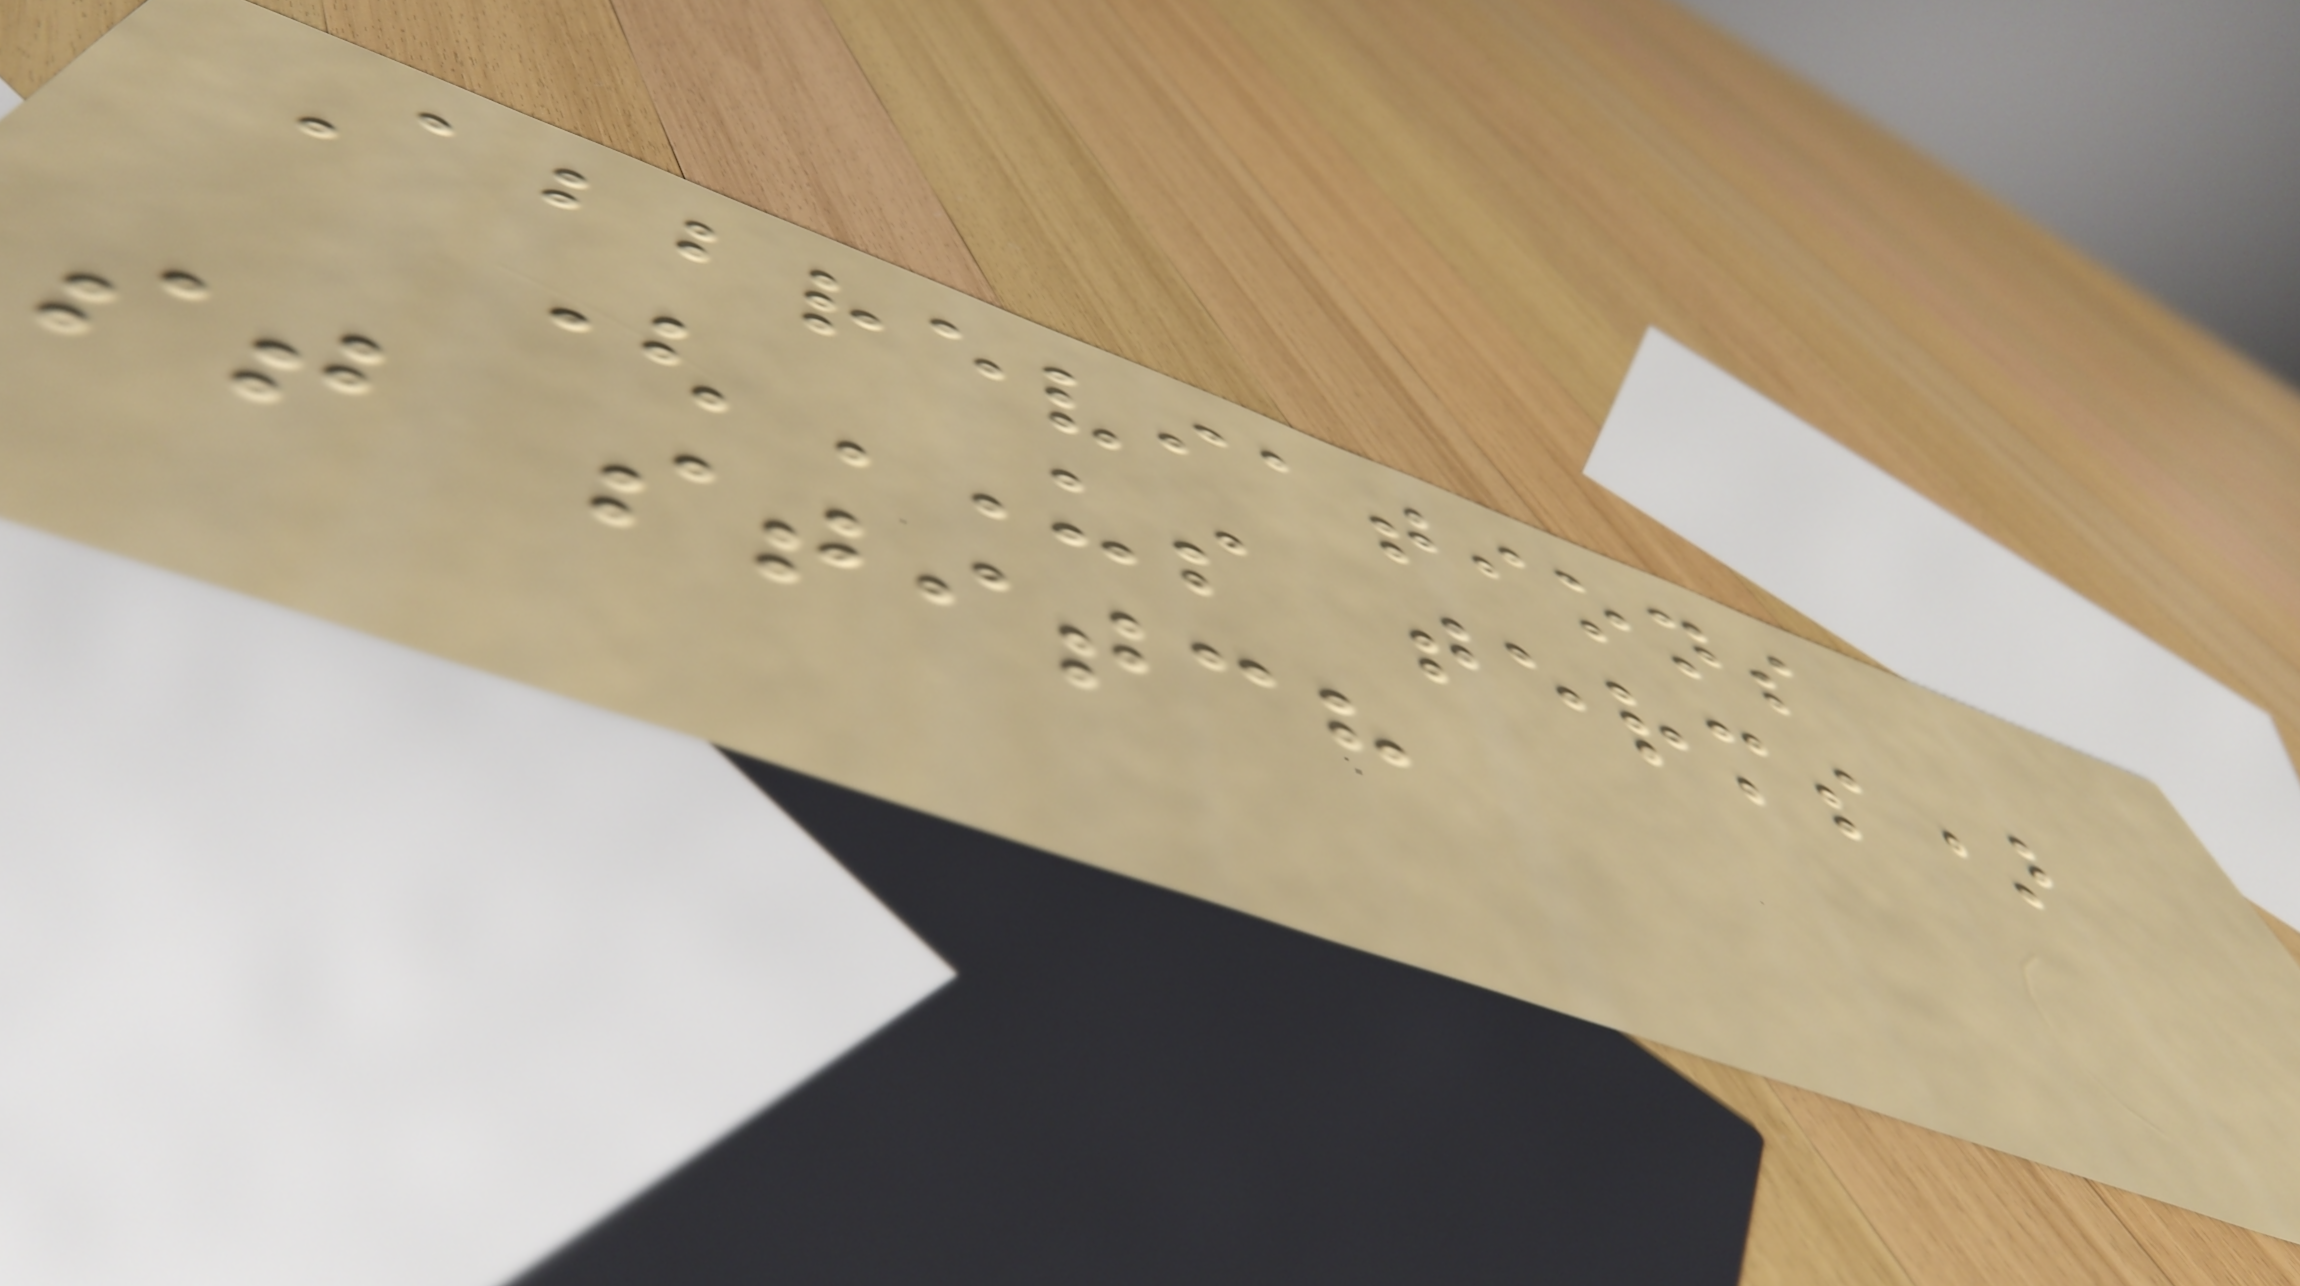Abbreviations
(US terms)
st stitch
